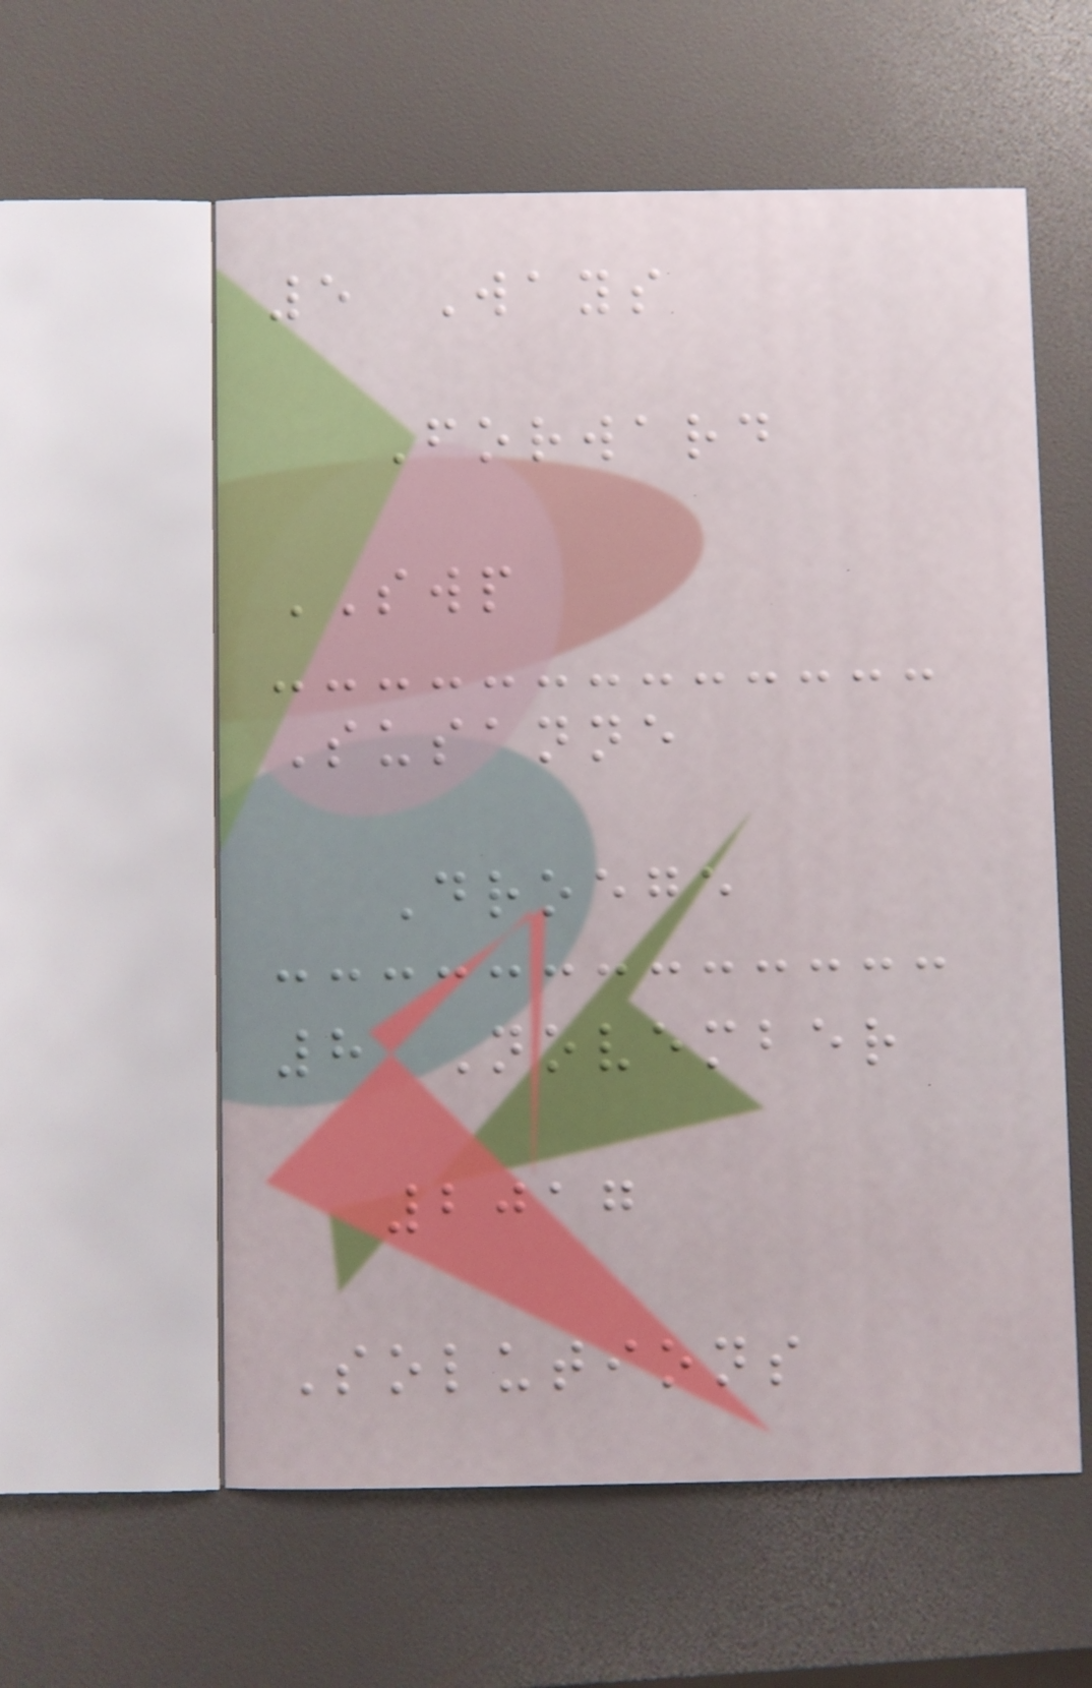5 Ways
Forward
SWP
Susanne
Droege
8 November
2017
Solutions
